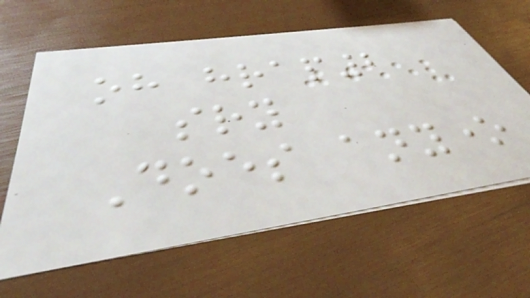oh hrap2
sry
Does anyone
